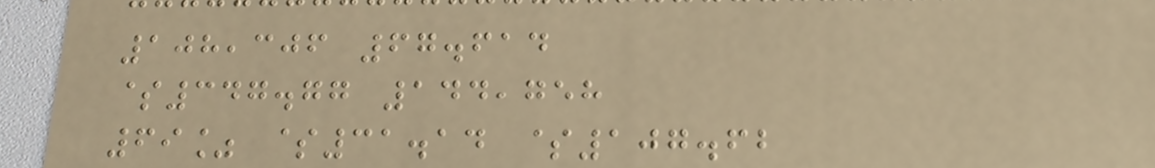108,306 67.614
$347.77 144,758
69% $31.14 $107.62
